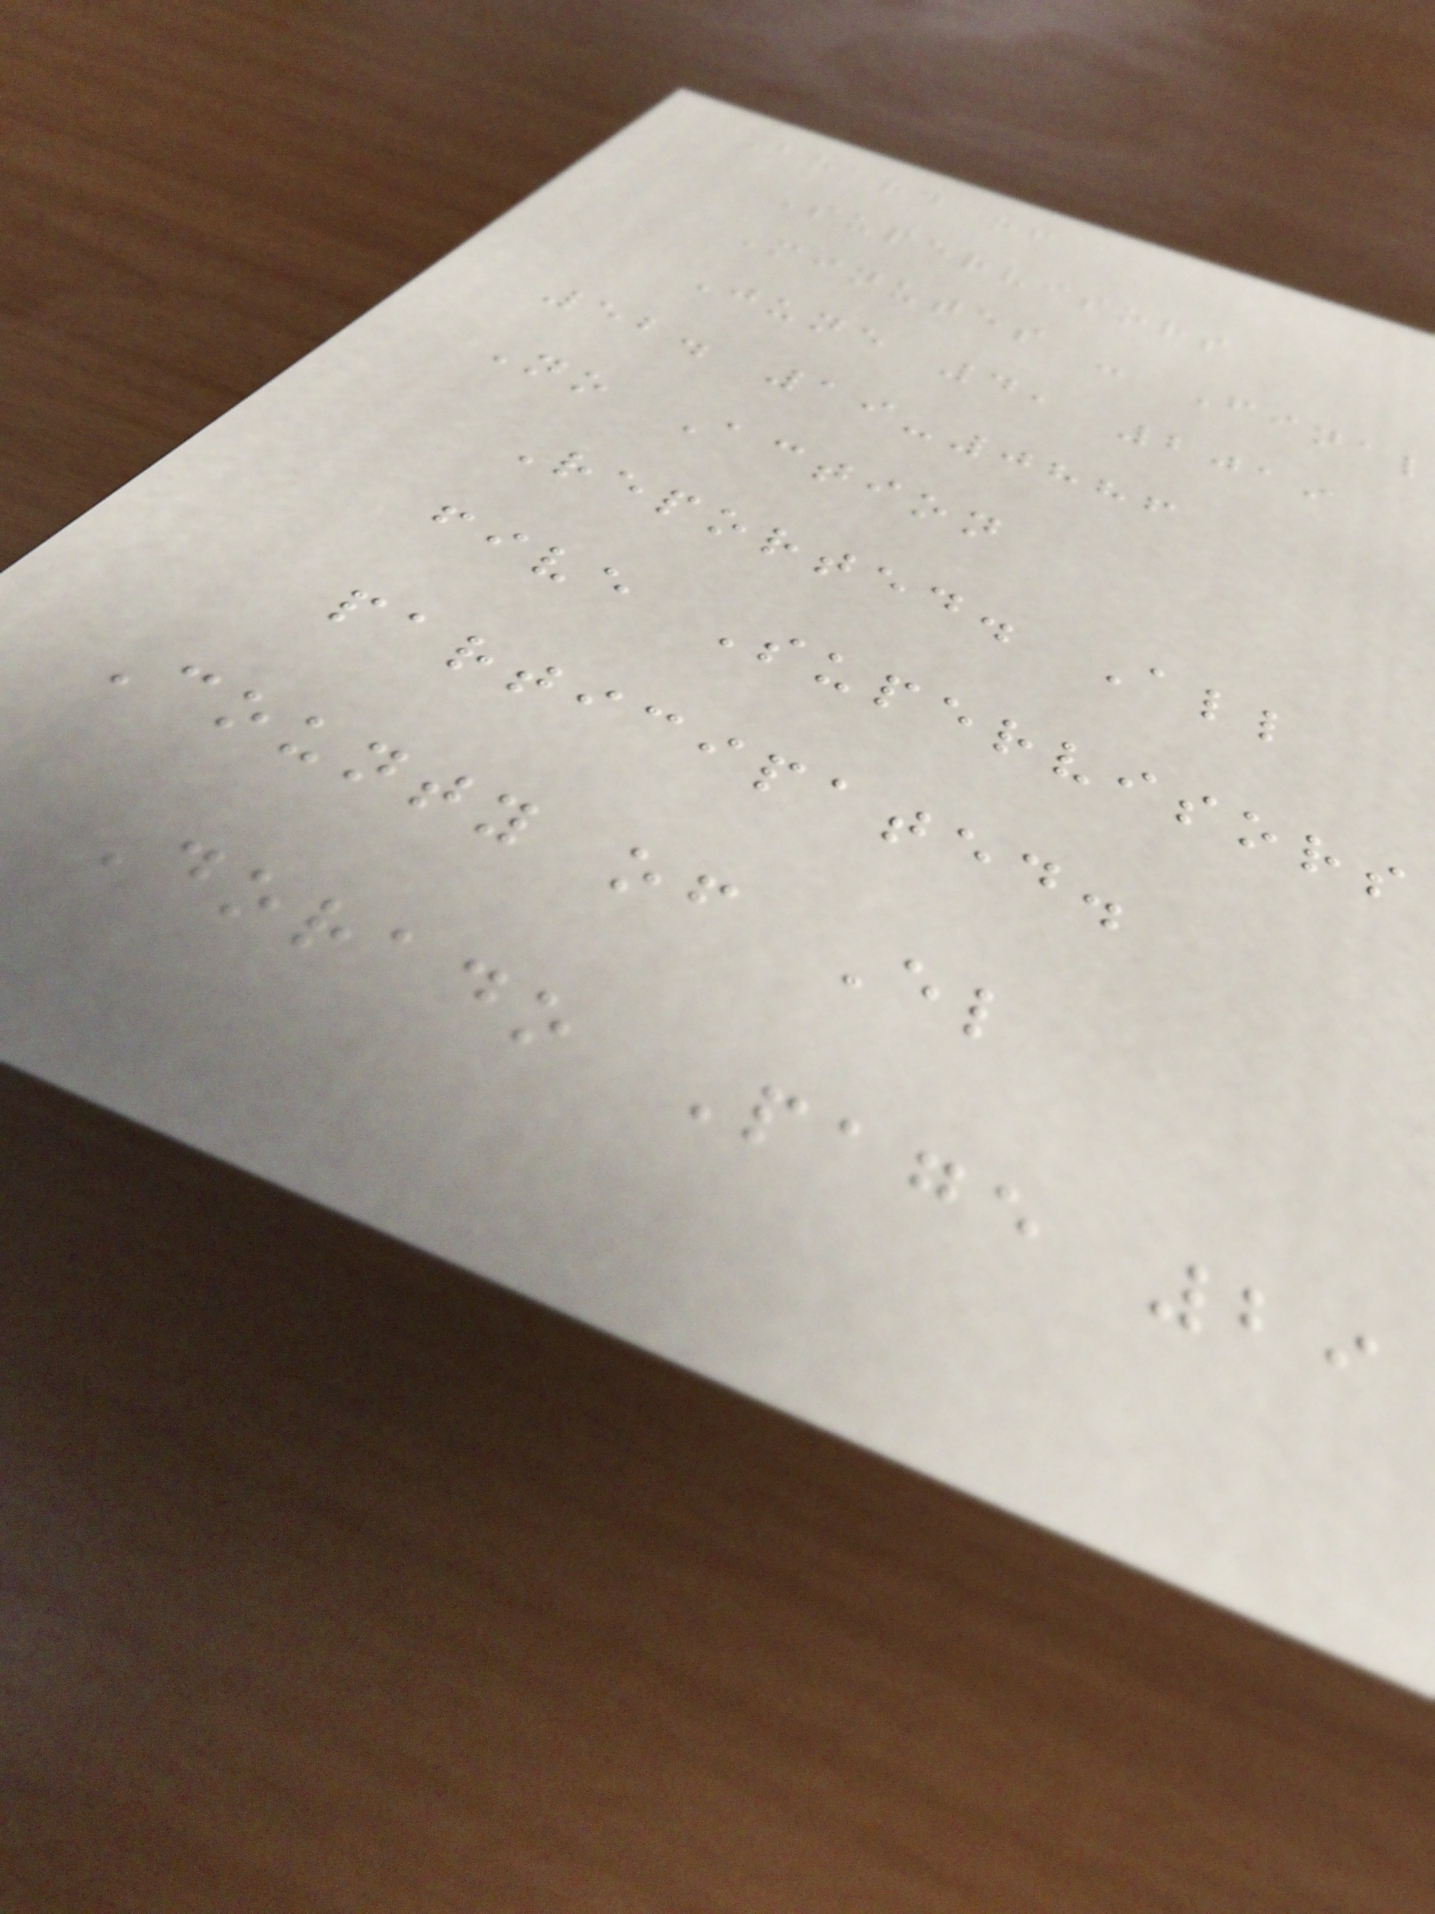Board of
Supervisors
Minutes - Final
June 4, 2019
52. 19-0886
No Action
Reported. All
five Supervisors
participated.
County of El
Dorado Page 29
